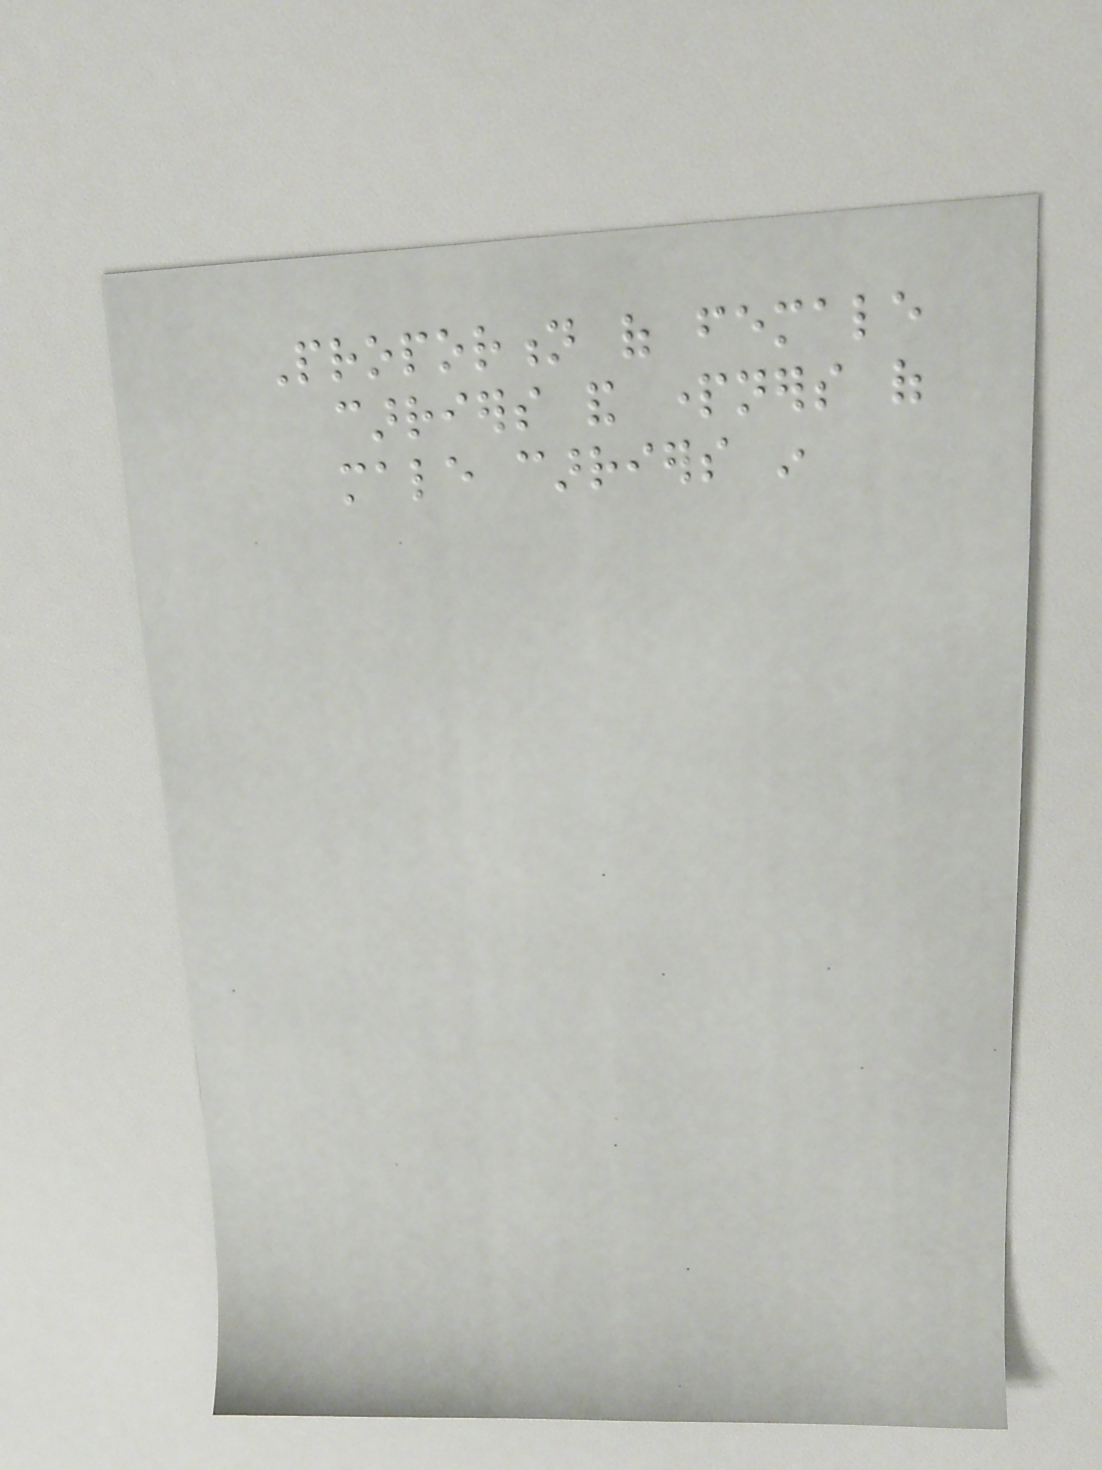Proportion of female
carriers and partners of
male carriers in
